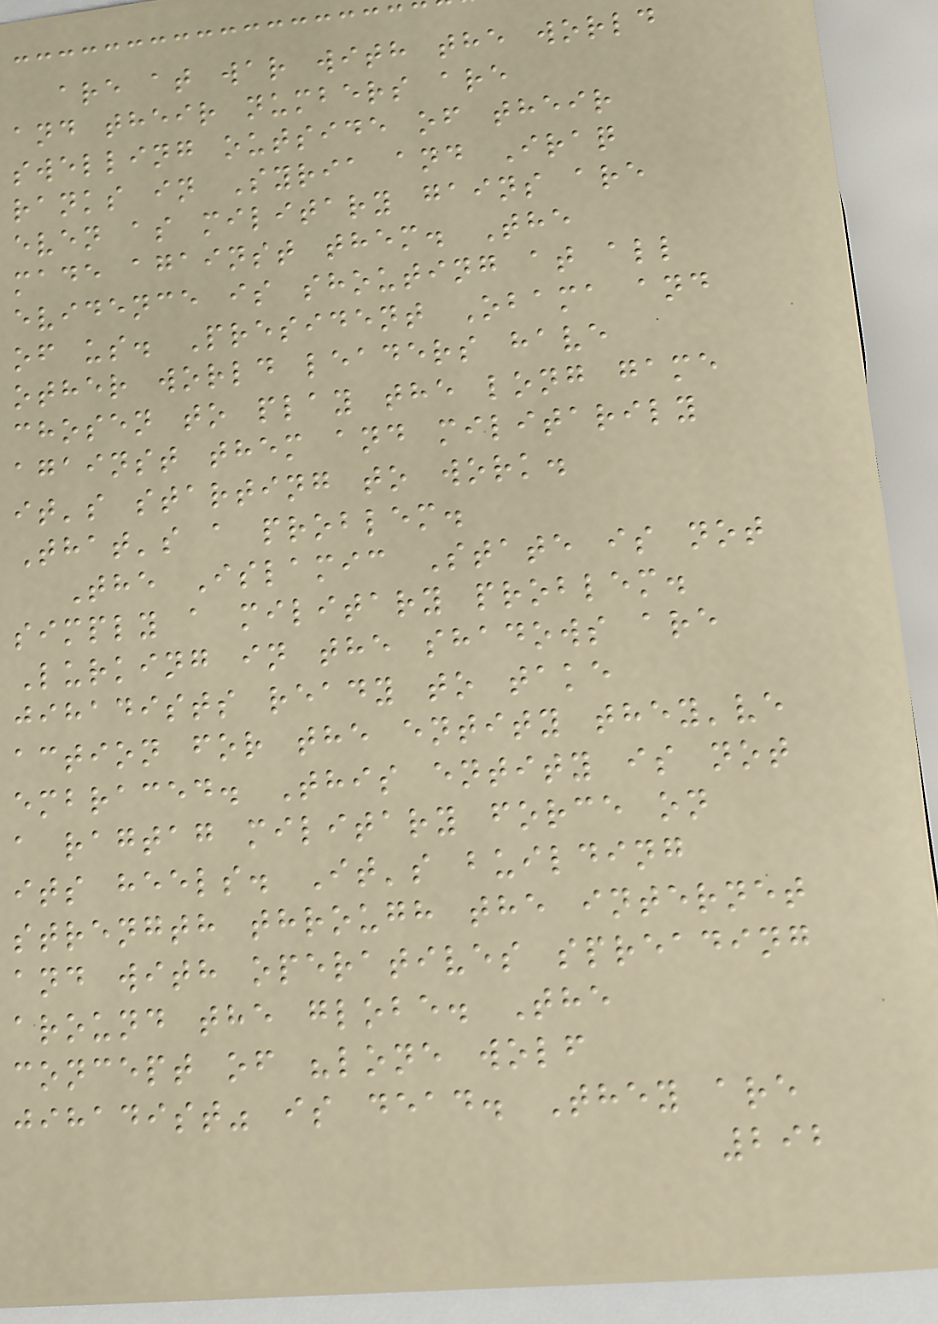are at war with the world
and their numbers are
swelling outside of their
ranks in Syria and Iraq
even as military gains are
made against them. The
evidence is shouting at all
of us. President Obama and
other world leaders have
chosen to play the long game
against them and militarily
it's starting to work.
That's a problem.
The Islamic State is not
simply a military problem.
Lurking in the shadows are
jihadists ready to take
action for the entity they've
embraced. This entity is not
a ragtag military force on
its heels. It's building
strength through the internet
and with operatives spreading
around the globe. The
concept of "lone wolf
jihadist" is dead. They are
292
